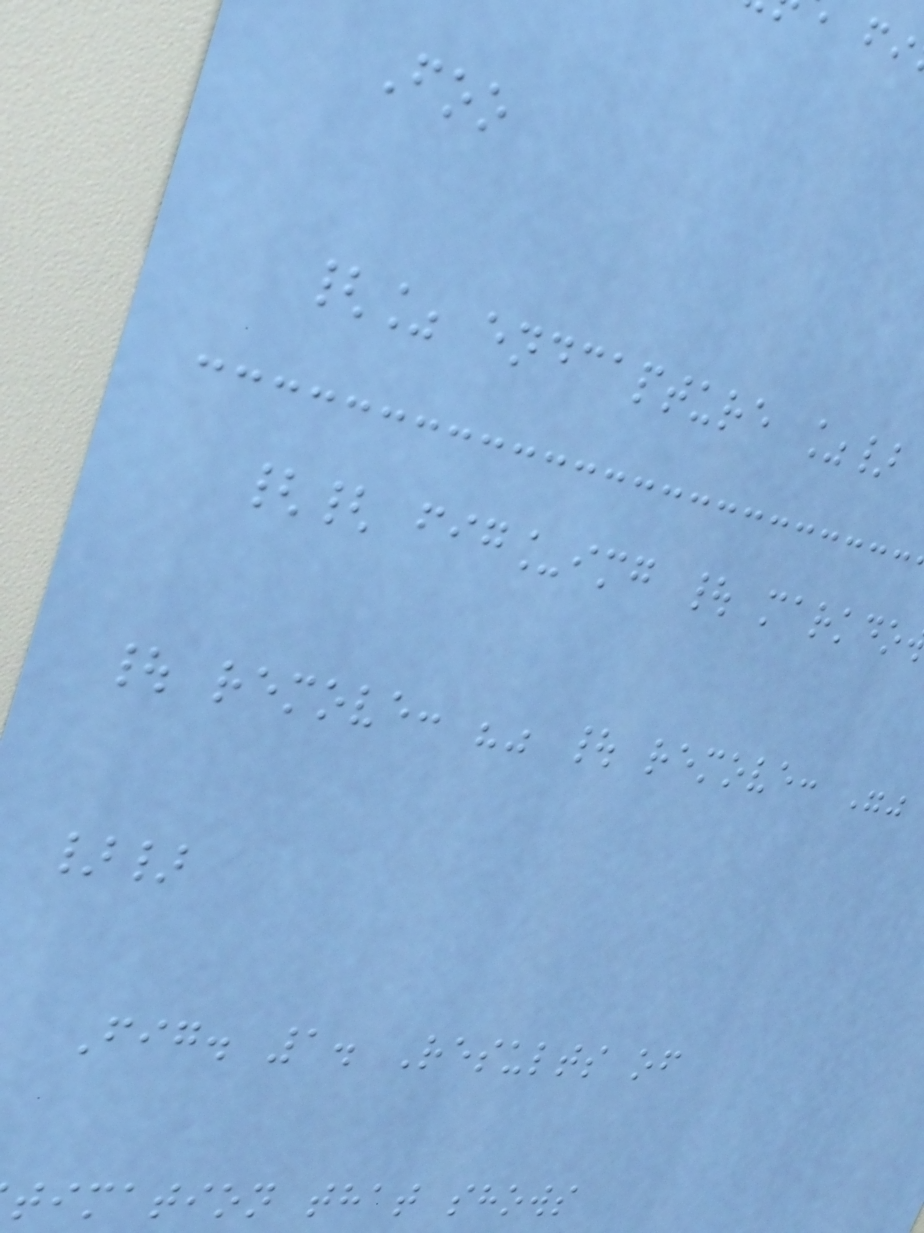Foo
{% endcapture %}
{{ fig_img | markdo
| remove: "" | remove: ""
}}
Fig. 1. Results of
timation that shows
